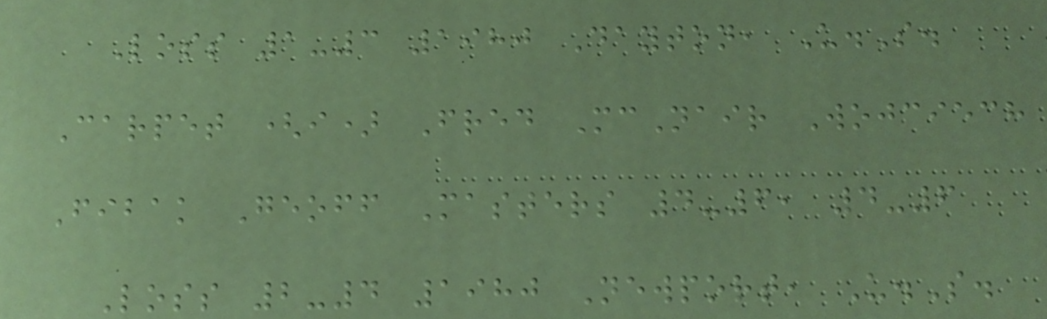Loss 1-3 1980 Dayton, U.S.
Carpet (i) Fred McNair Wojciech
Fibak Geoff Masters 4-6, 4-6
Loss 2-4 1980 Newport, U.S.
